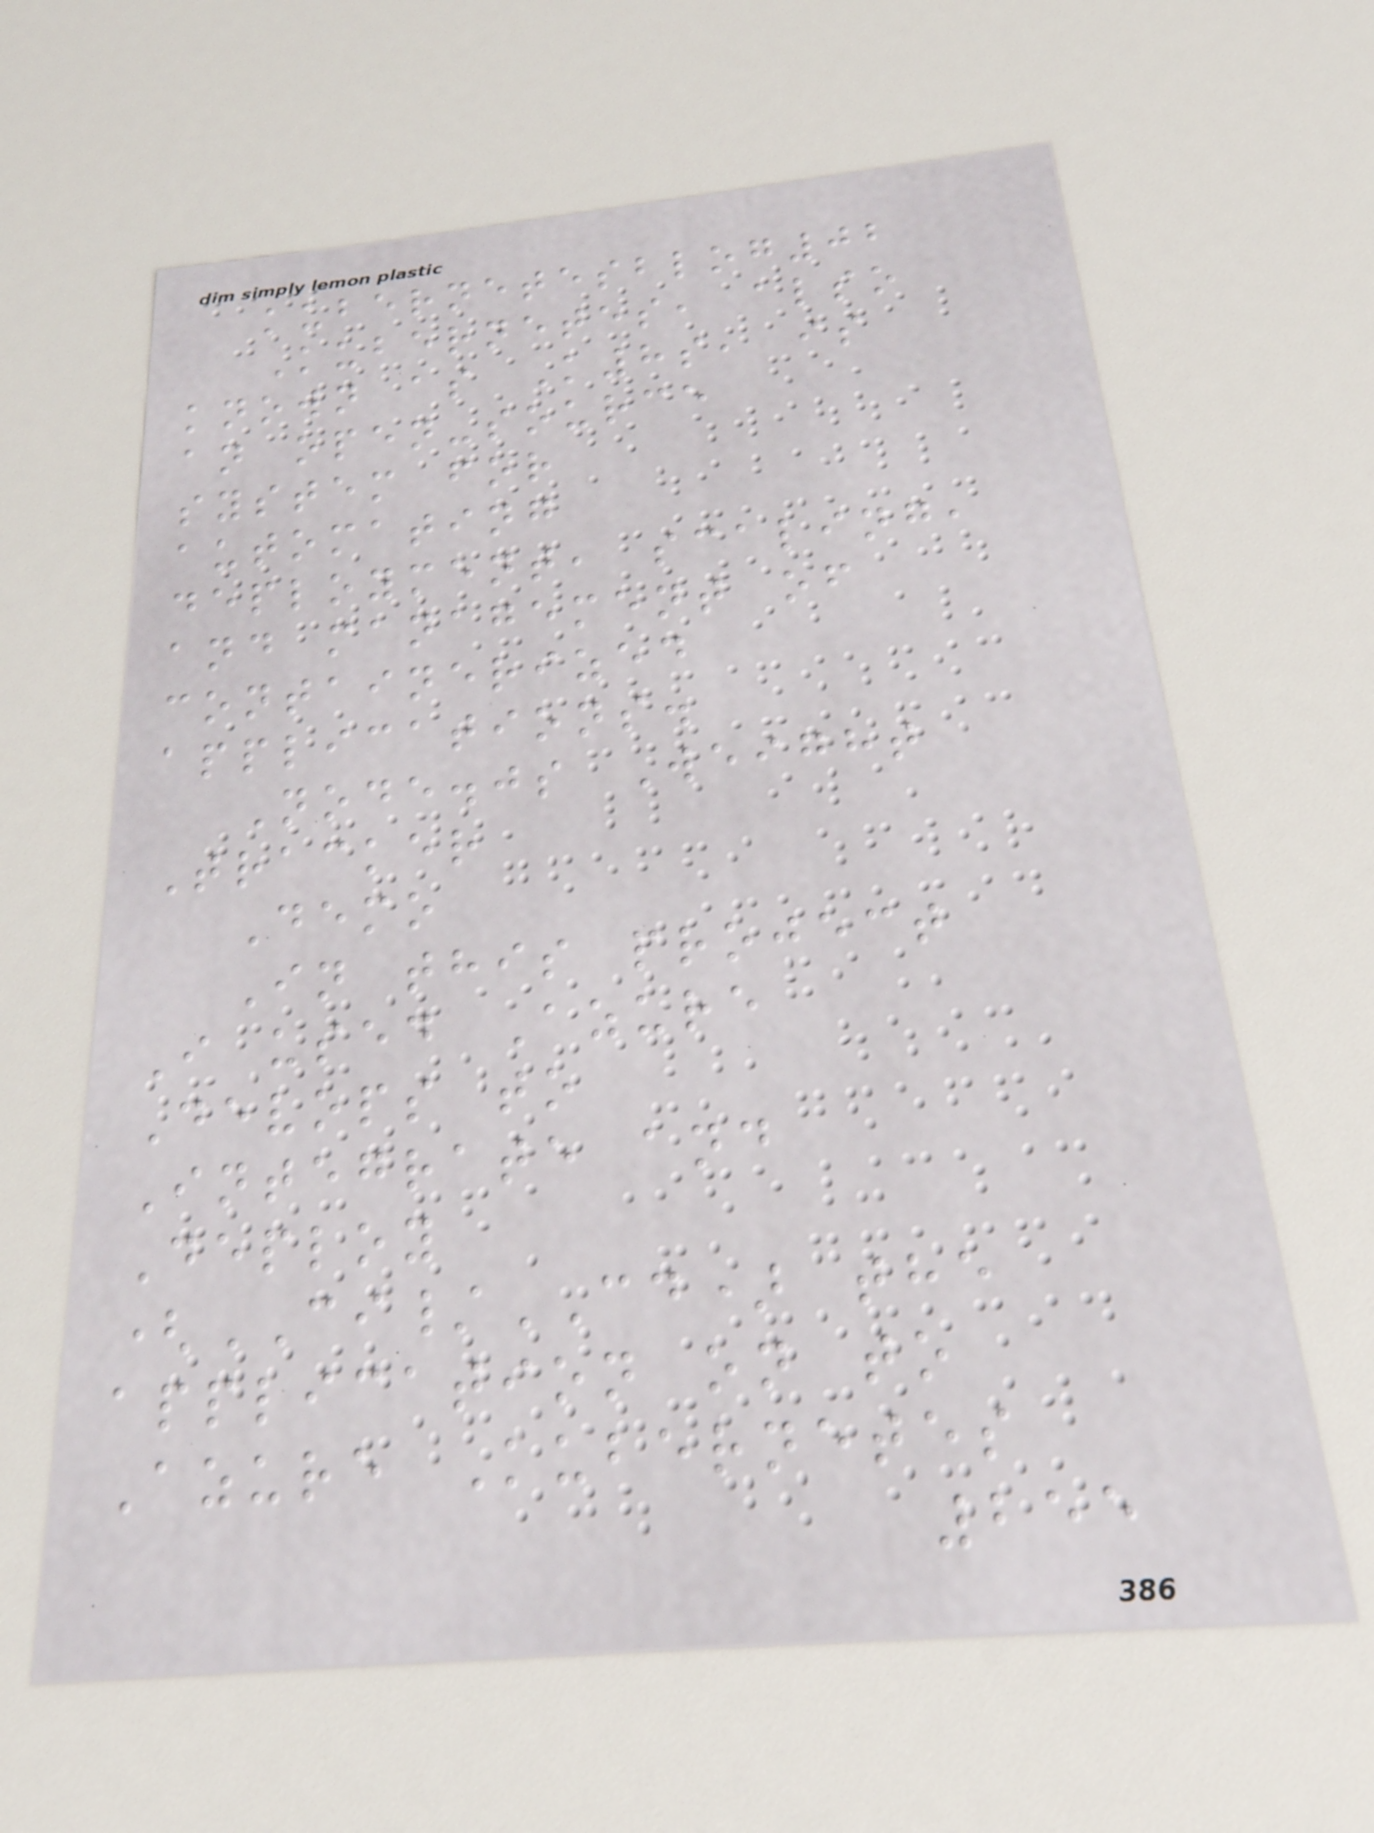kubernetesblog02
Kubernetes, also
known as K8s, is
an open-source
system for
automating
deployment, scaling,
and management of
containerized
applications.
Node.js Weight
Tracker
Demo
In this project
I used Azure
Devops to
Integrate and
Deploy
(CI/CD) the
application on to
Azure Kubernetes
255
